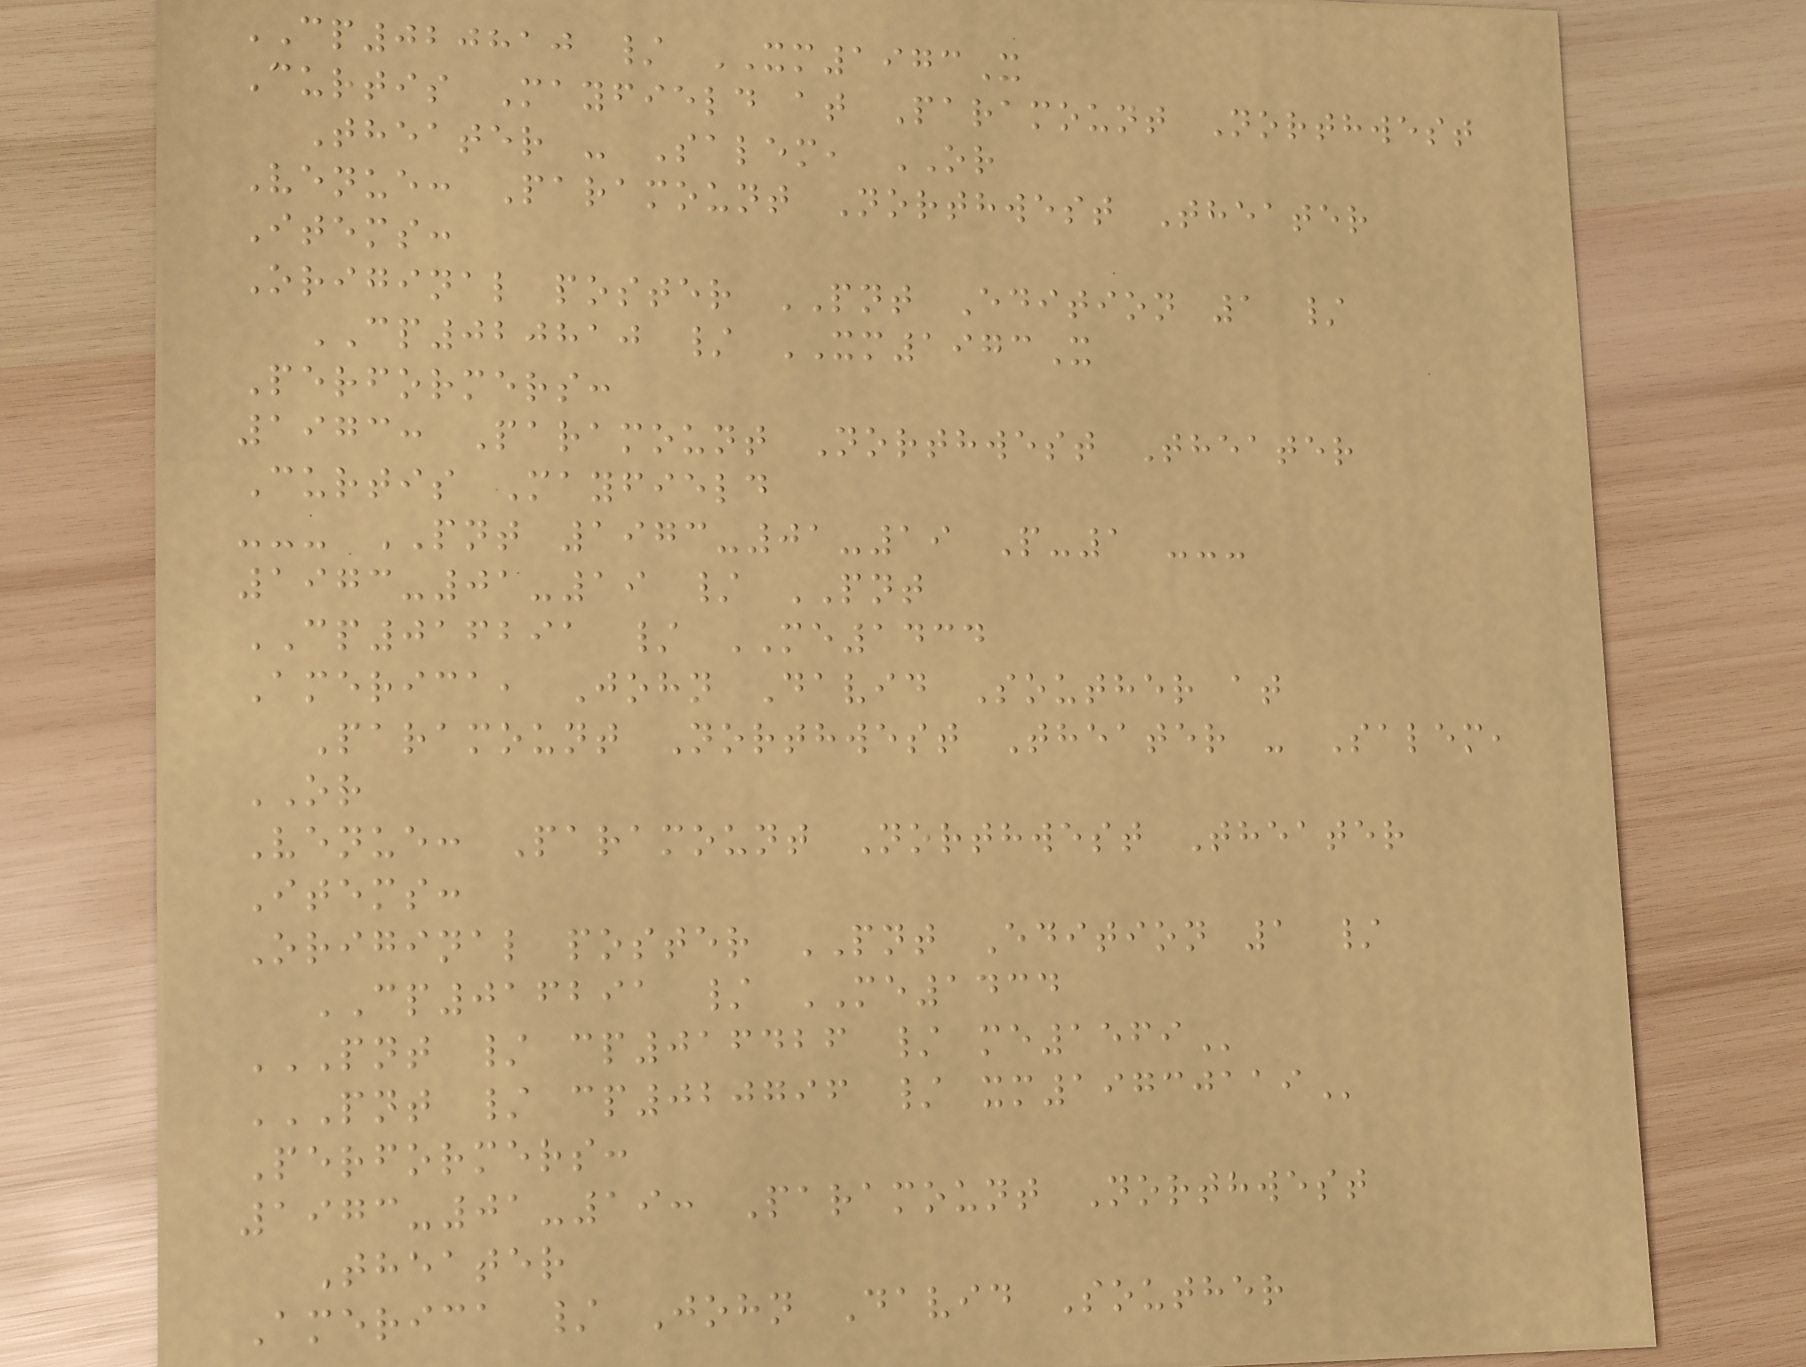CP020810 / XM1973X
Curtis Mayfield at Paramount Northwest
Theater - Salem, OR
Venue: Paramount Northwest Theater
Items:
Original poster PNT Edition 1 /
CP020810 / XM1973X
Performers:
1973: Paramount Northwest Theater
Curtis Mayfield
--- PNT 1973-01-19 P-1 ---
1973-01-19 / PNT
CP016291 / ME1434
America, John David Souther at
Paramount Northwest Theater - Salem,
OR
Venue: Paramount Northwest Theater
Items:
Original poster PNT Edition 1 /
CP016291 / ME1434
PNT / CP016426 / ME1569
PNT / CP020796 / XM19730119
Performers:
1973-01-19: Paramount Northwest
Theater
America / John David Souther
